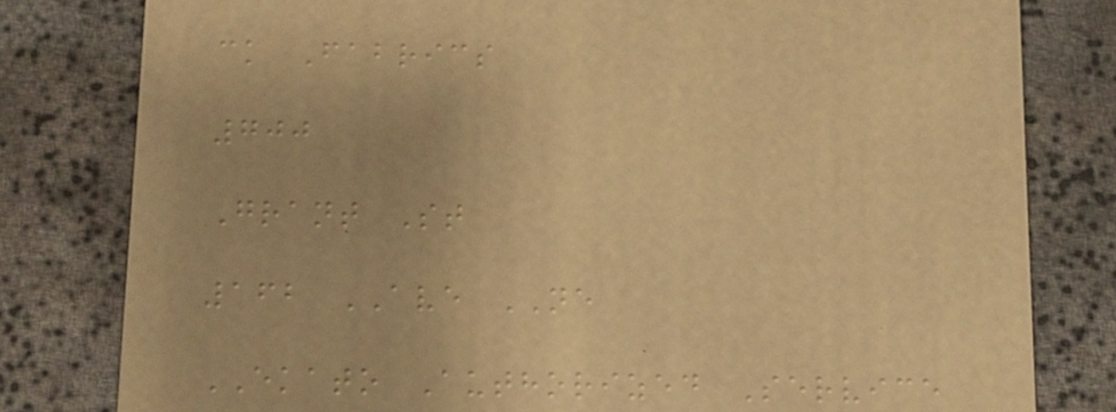ck Fabrics
700
Grant St
162 AVE NE
EKATO Authorized Service
